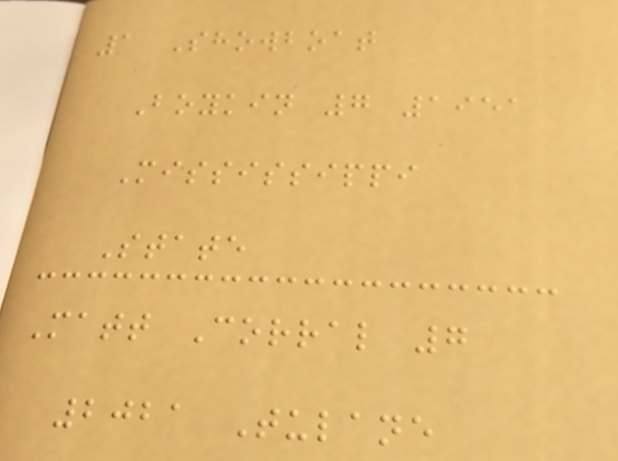1 Showboat
Boykin 7 1951
Mississippi
State
Matt Corral 7
2021 Tulane
